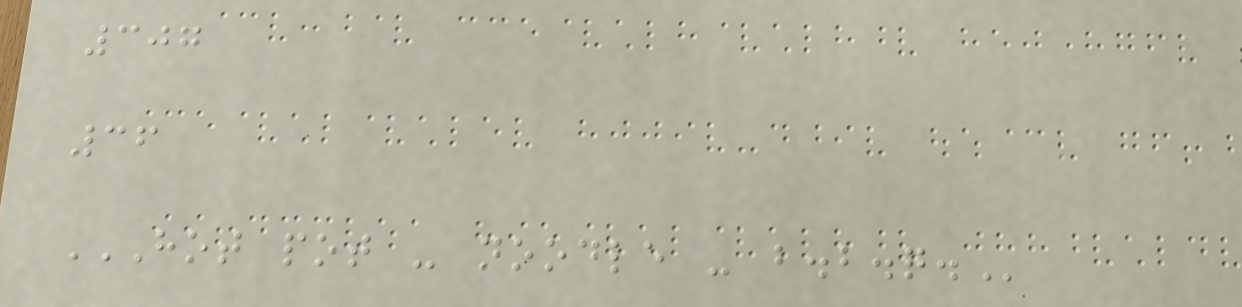307
36
HOT POT - NOODLE - B.B.Q.
